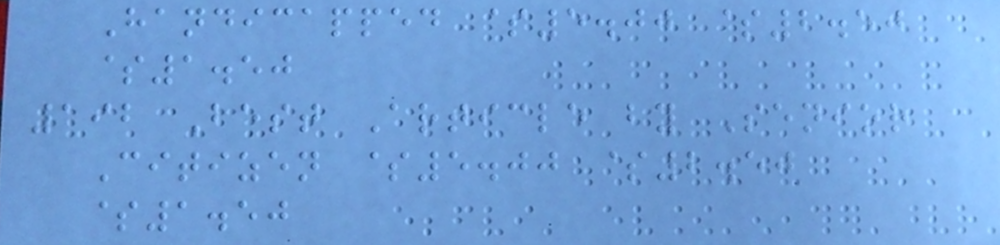Handicapped $5.00 $2.50
$1.50
192 Best Article by Senior
Citizen $5.00 $2.50
$1.50
